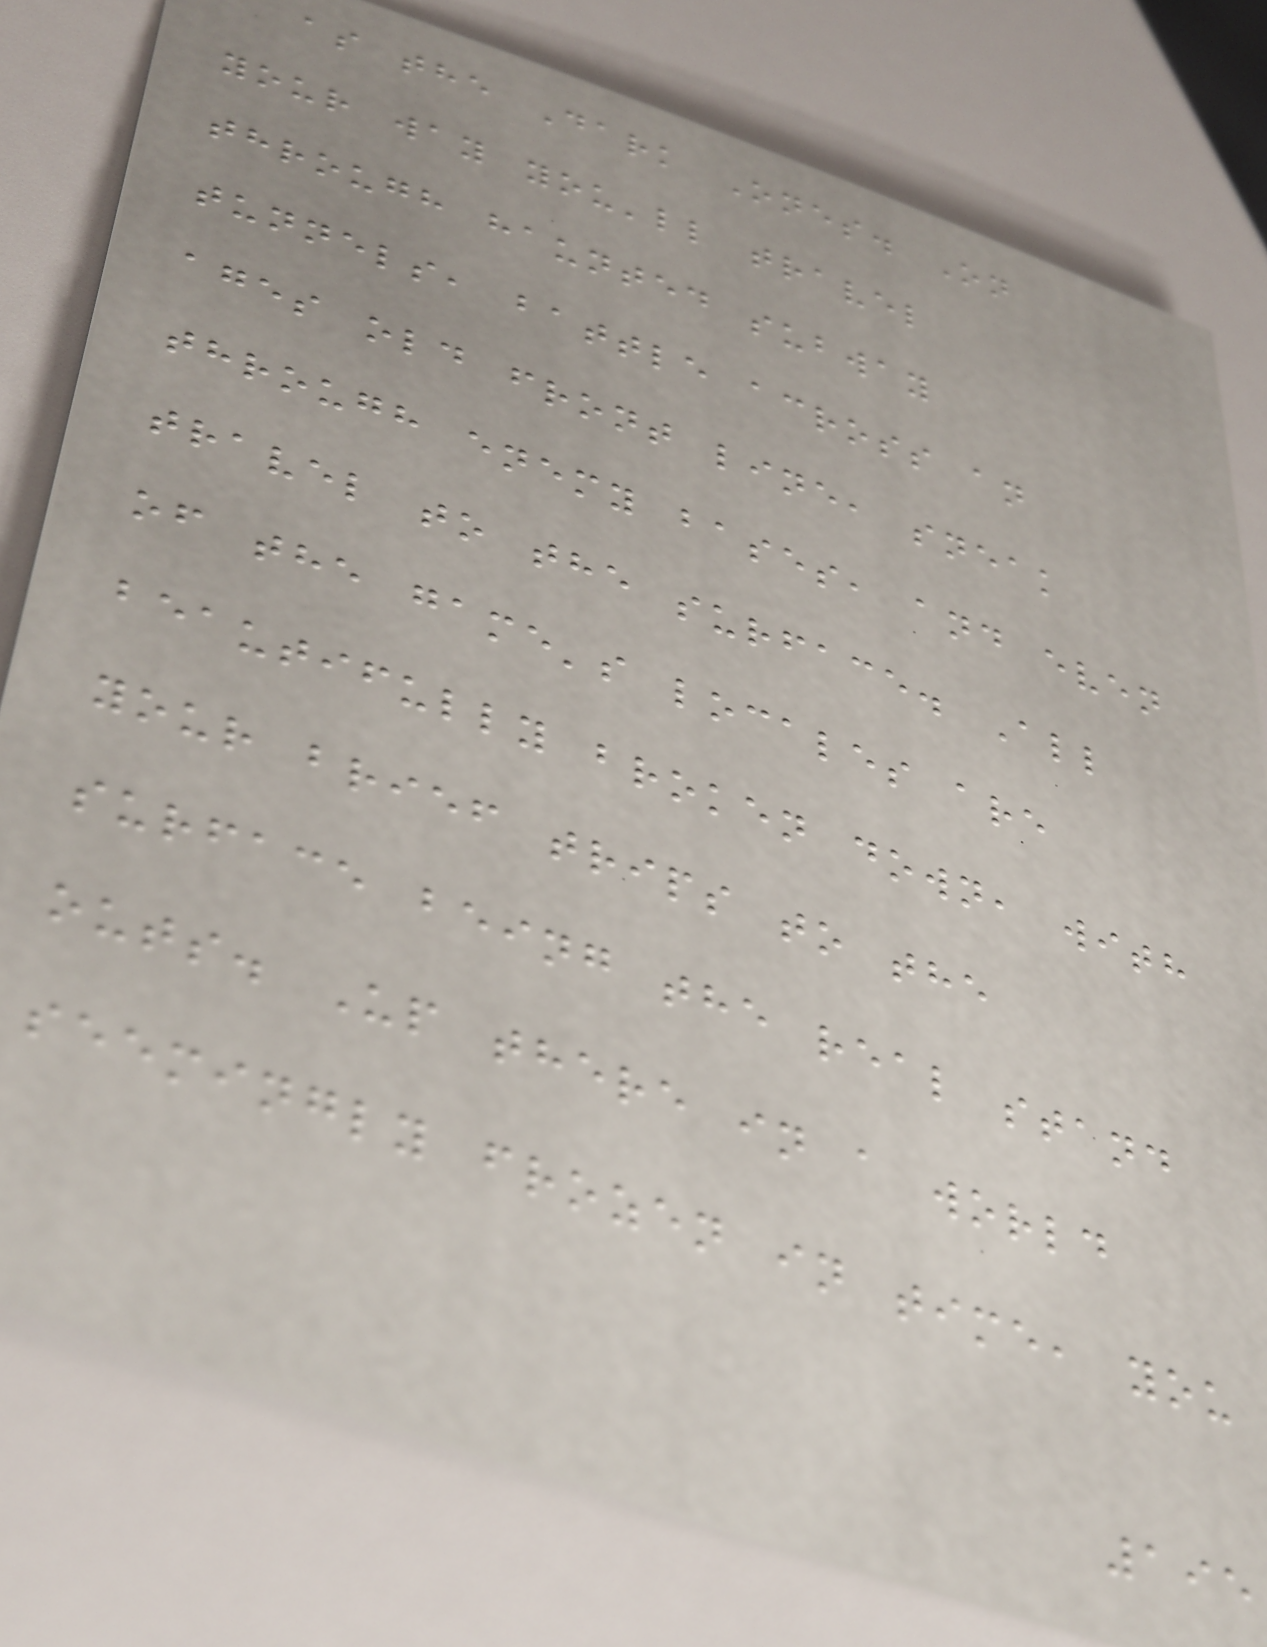as the Dark Ones. On
your way you'll travel
through haunted subway
tunnels, battle across an
ages old front line, sneak
through enemy bases, and even
travel to the surface. All
of the game's locales are
beautifully broken down, with
your brief trips to the
surface being the real stand
outs. Up there in a world
seemingly frozen in time, you
195
